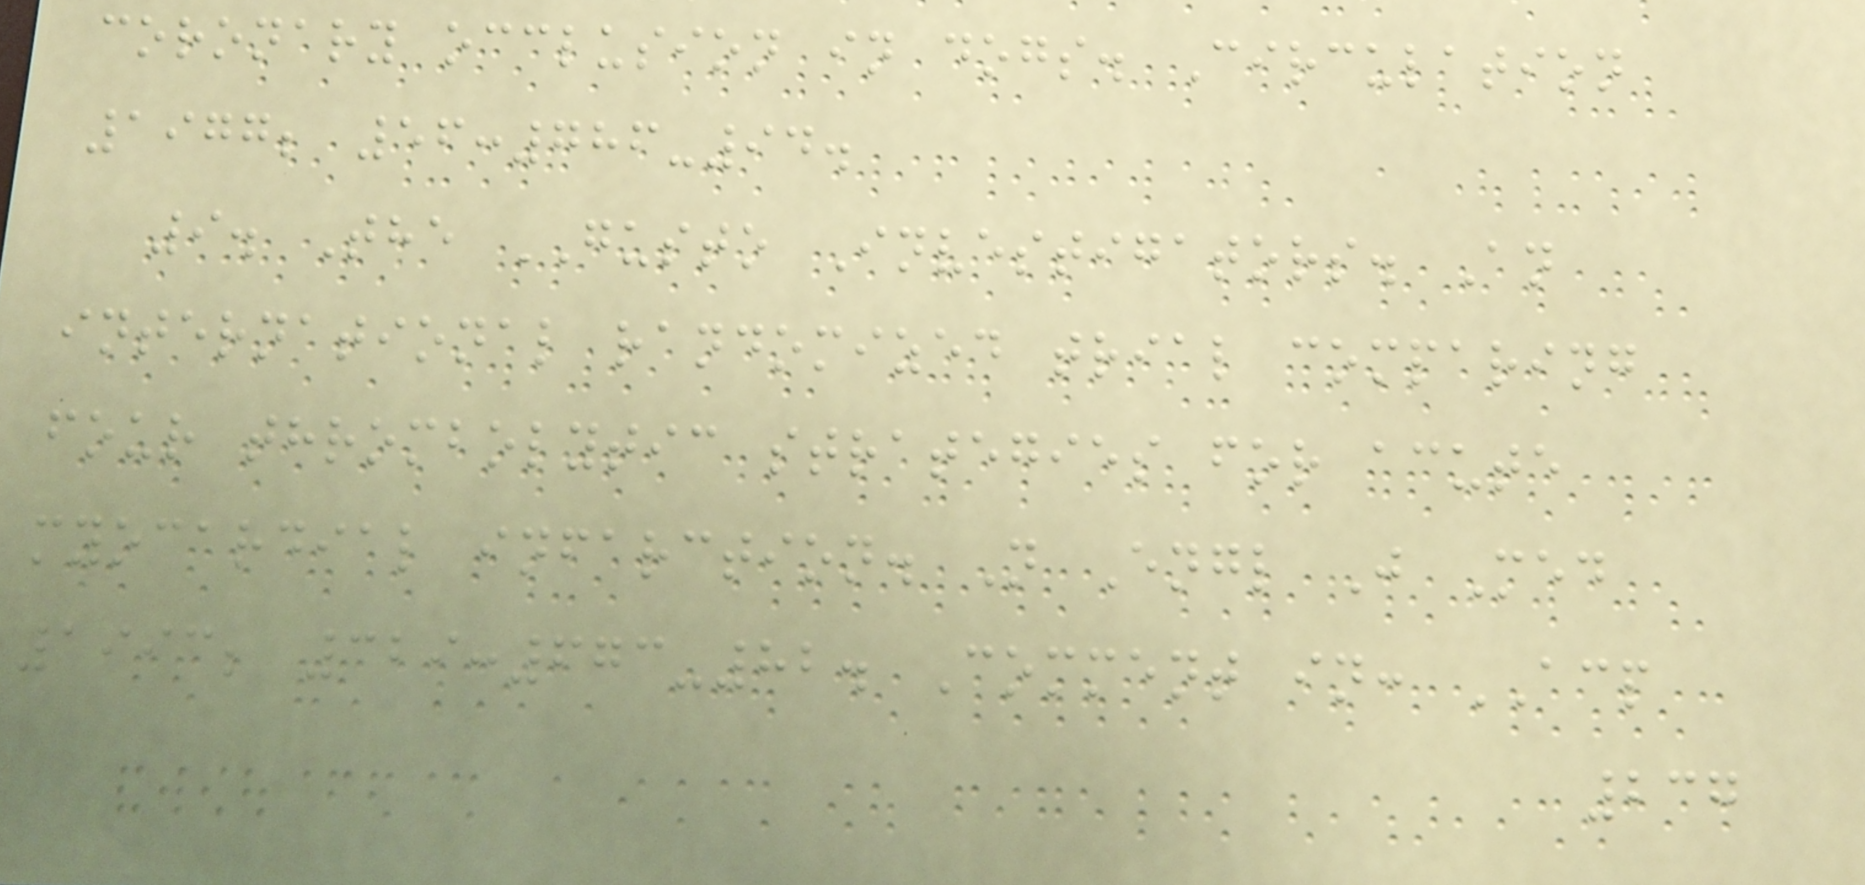coronary occlusion in dogs. Circulation
1977; 56:786-94.
9. The GUSTO Investigators. An
international randomized trial comparing
four thrombolytic strategies for acute
myocardial infarction. N Engl J Med
1993; 329:673-82. Comment in: ACP
237
